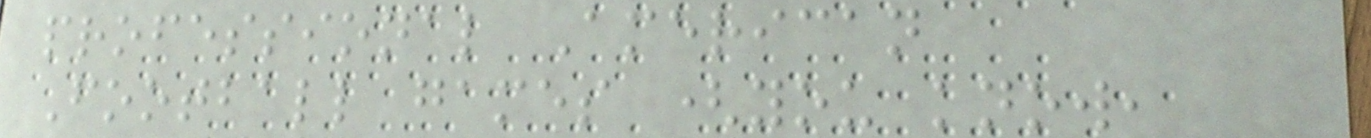professional American
Football games (you know,
